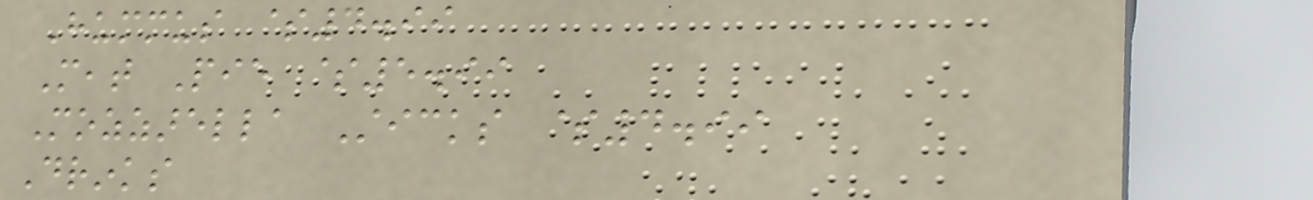Hummus $4.99
Meat Pie $5.99
Mozzarella Sticks $4.99
Drinks
